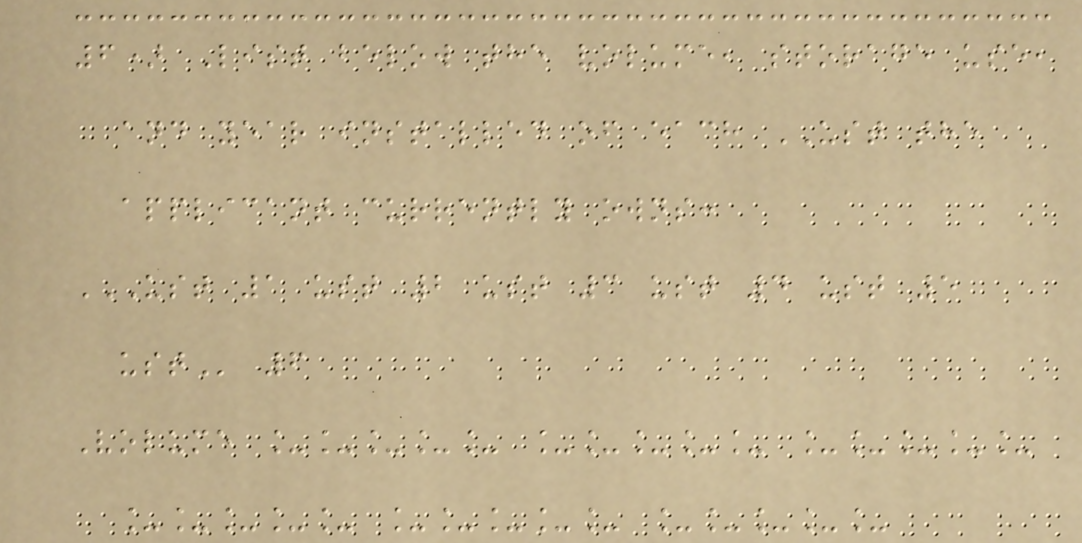6) List below the volume, storage use,
and year installed of each UST the
applicant currently owns:
UST 1 UST 2 UST 3 UST 4 UST 5
UST 6
Volume _____ _____ _____
_____ _____ _____
